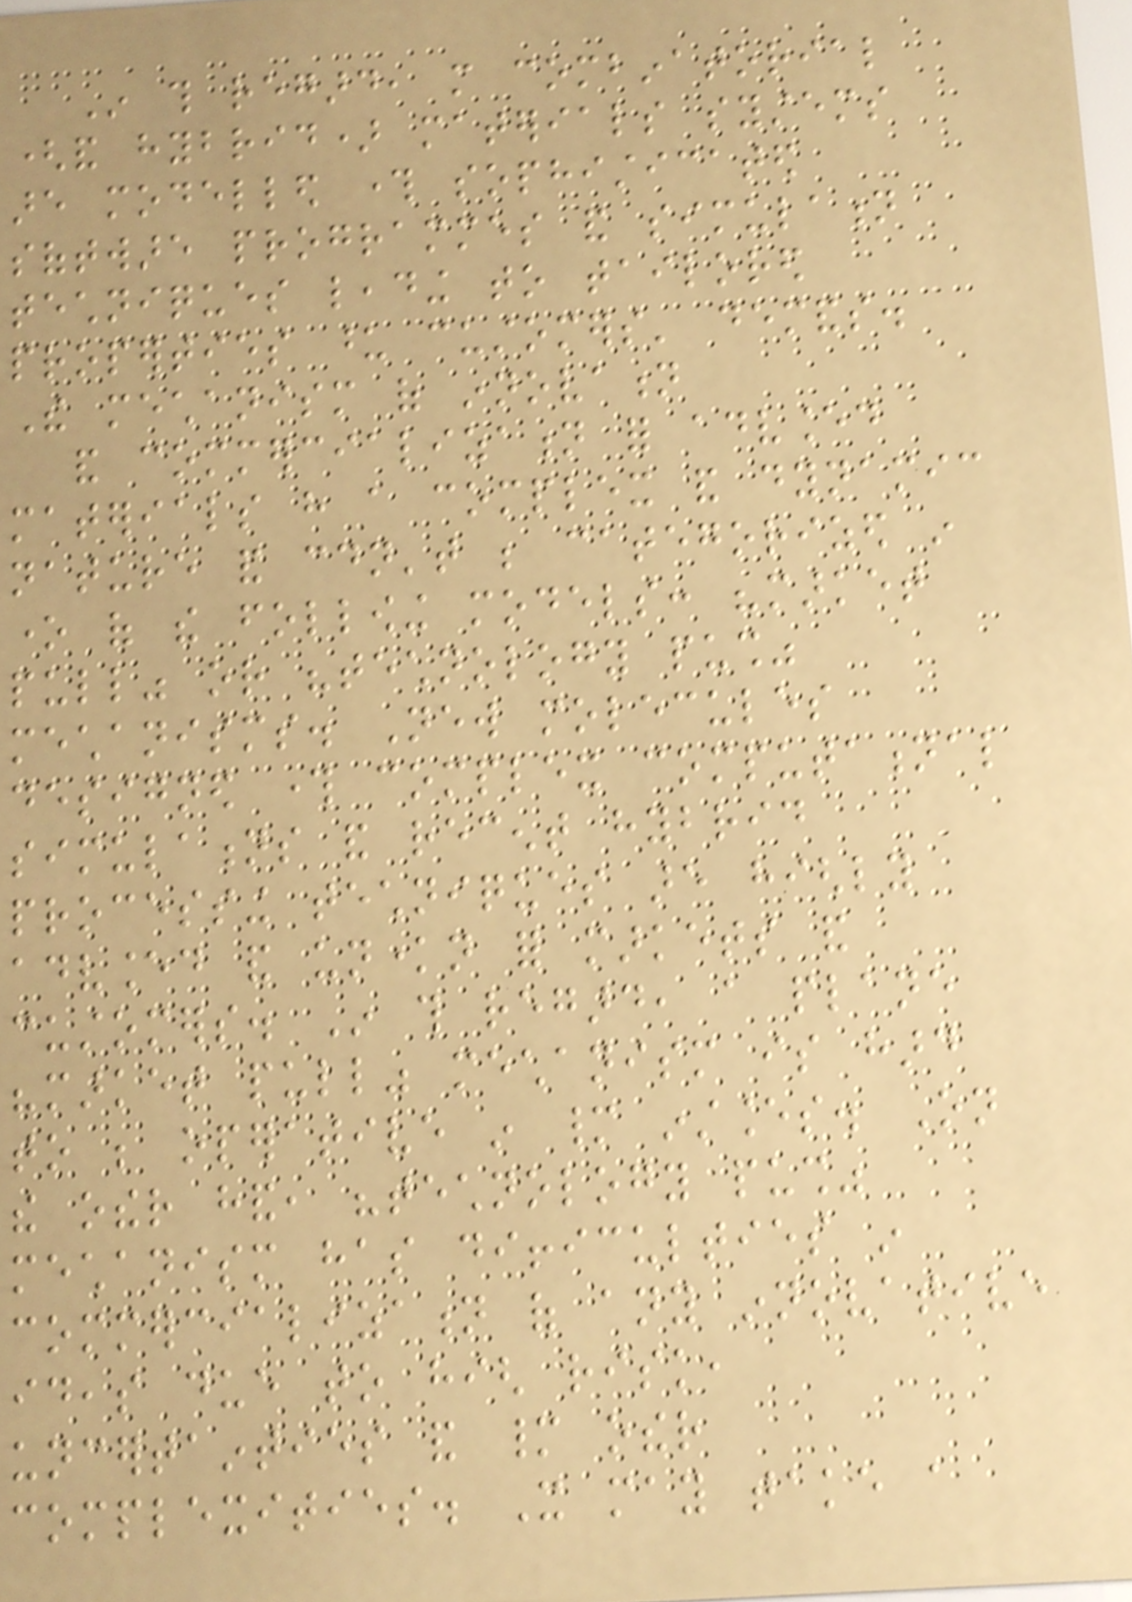In this regard, more combinatorial
(and hybrid) materials systems
are modelled through sophisticated
software programmes and simulation
techniques leading to tailored
properties upon customers' demands.
The mechanism of innovation
and commercialization for advanced
materials have a complex and dynamic
nature and couldn't be categorized in
one of the following models: "market
pull" or "technology push"
mechanisms. New molecules
designed through complex computational
simulations and recent hybrid
processing techniques are highly
advanced and unknown for markets and
customers. In this regard, a plane
"market pull" mechanism is hard
to be operative in many instances. On
the other hand, "technology push"
mechanism has difficulties in
commercialization of any innovative
ideas due to high risk,
uncertainties and many other
complexities. It may take a
